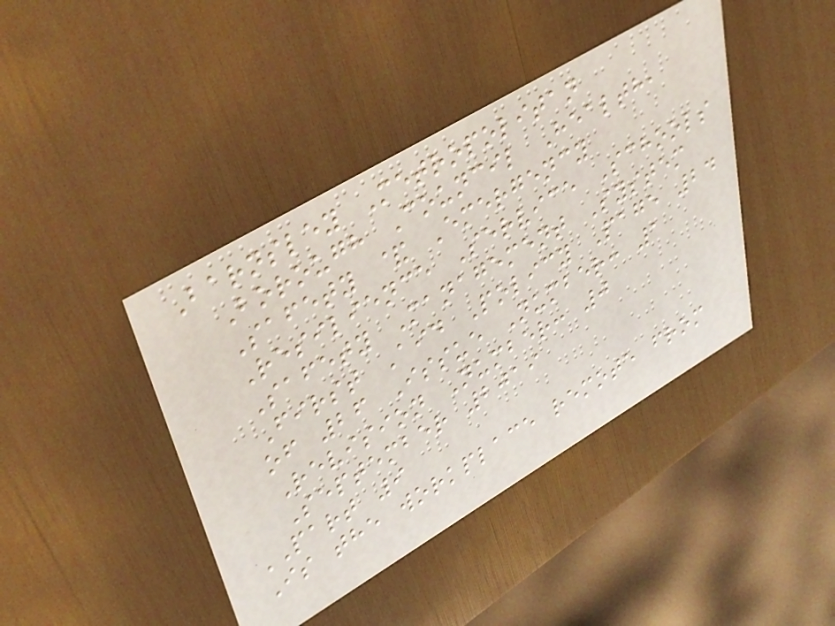Barnsley Metropolitan
Borough Council Health,
Safety & Emergency
Resilience Service Schools
Safety Management System
First Aid Policy Page 24
of 26 Issue Number: 1
Revision Number: 0
September 2019
PART 9
Is the workplace remote from
